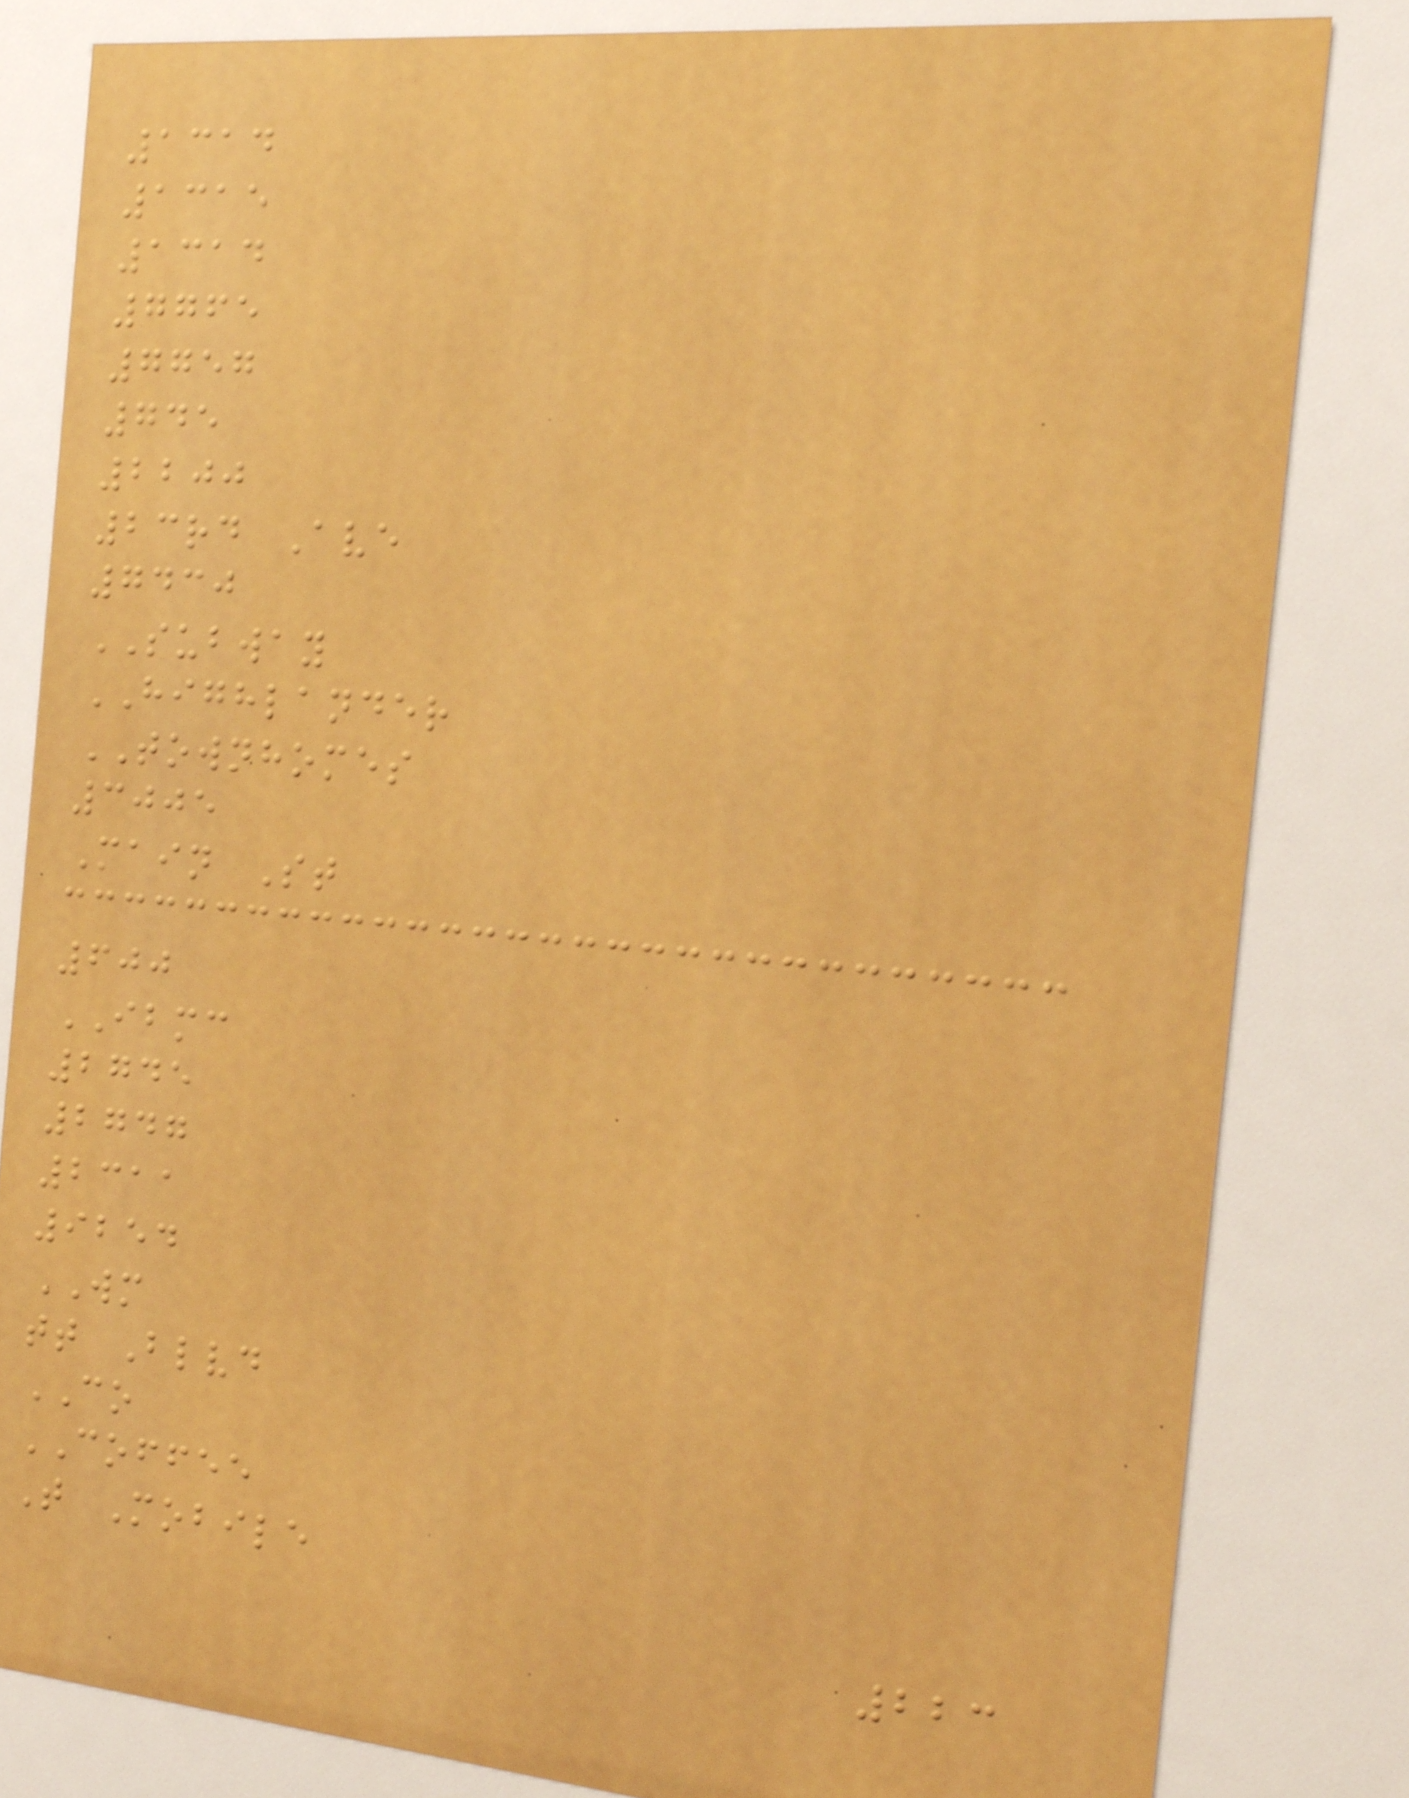1314
1315
1314
7765
7757
745
2200
23rd Ave
7430
SUBWAY
HIGHLANDER
TOWNHOMES
3005
Main St
600
IBMC
2745
2747
2311
9254
WM
tt Blvd
CO
COFFEE
T Mobile
223
